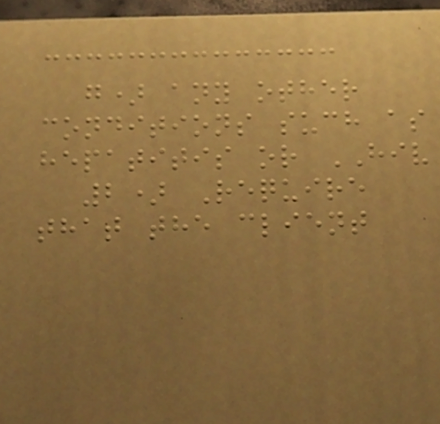g) any other
conditions such as
hepatitis or HIV
2) Require
that the client
